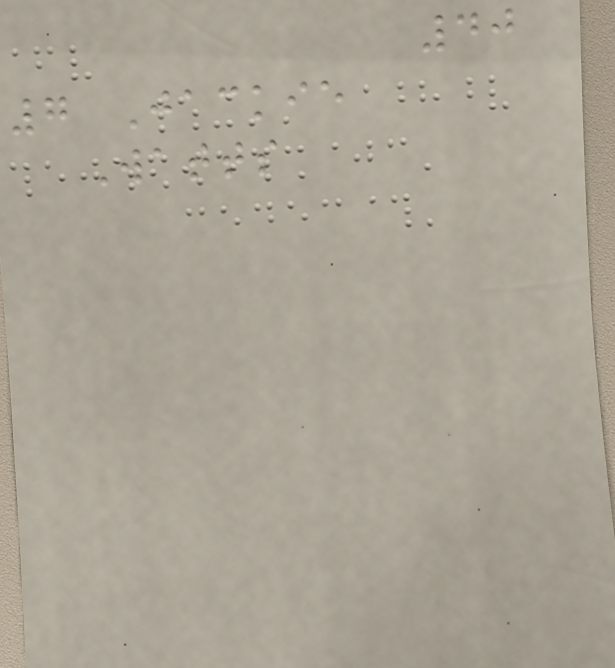40
7 Jackie
Watts
